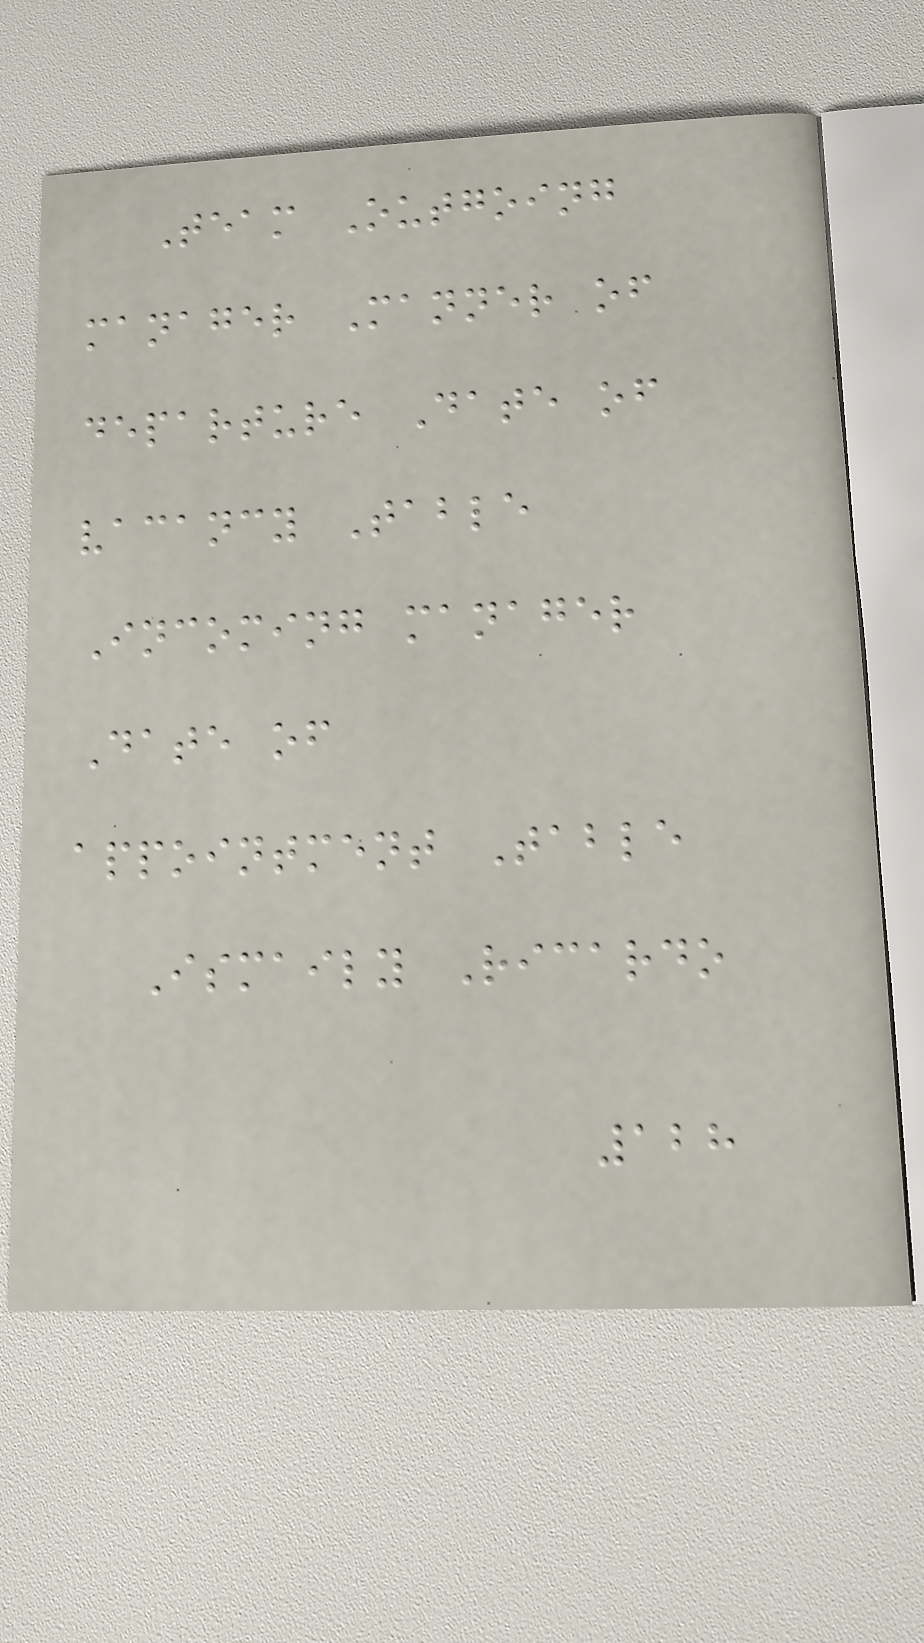Team Outgoing
manager Manner of
departure Date of
vacancy Table
Incoming manager
Date of
appointment Table
Ismaily Ricardo
128
